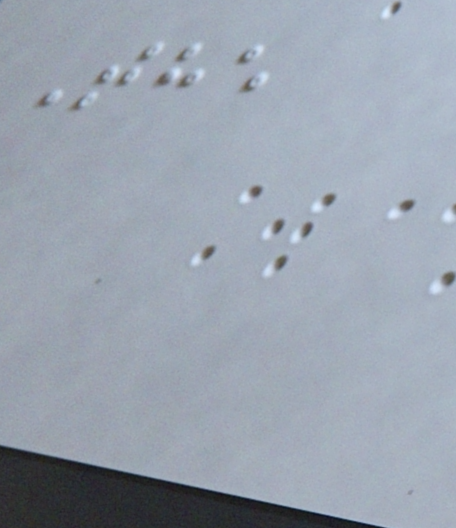The
